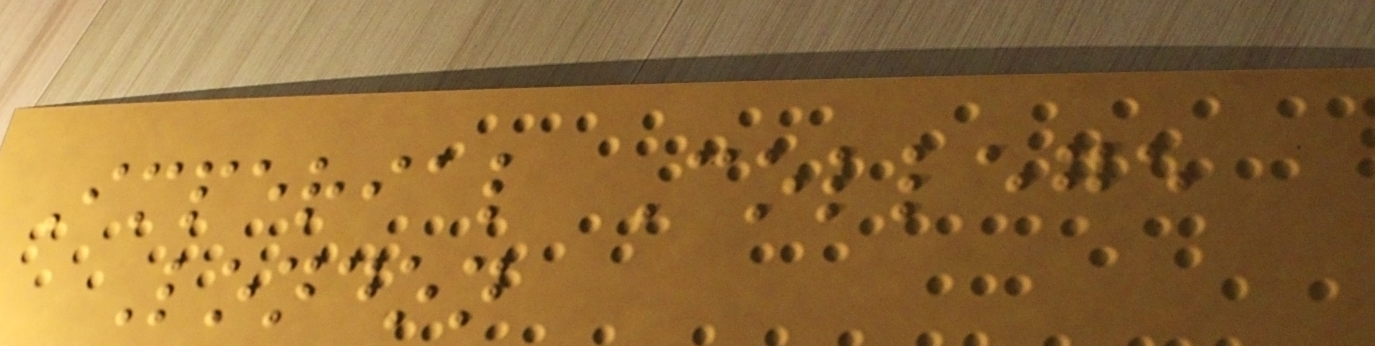Imperial College
London
